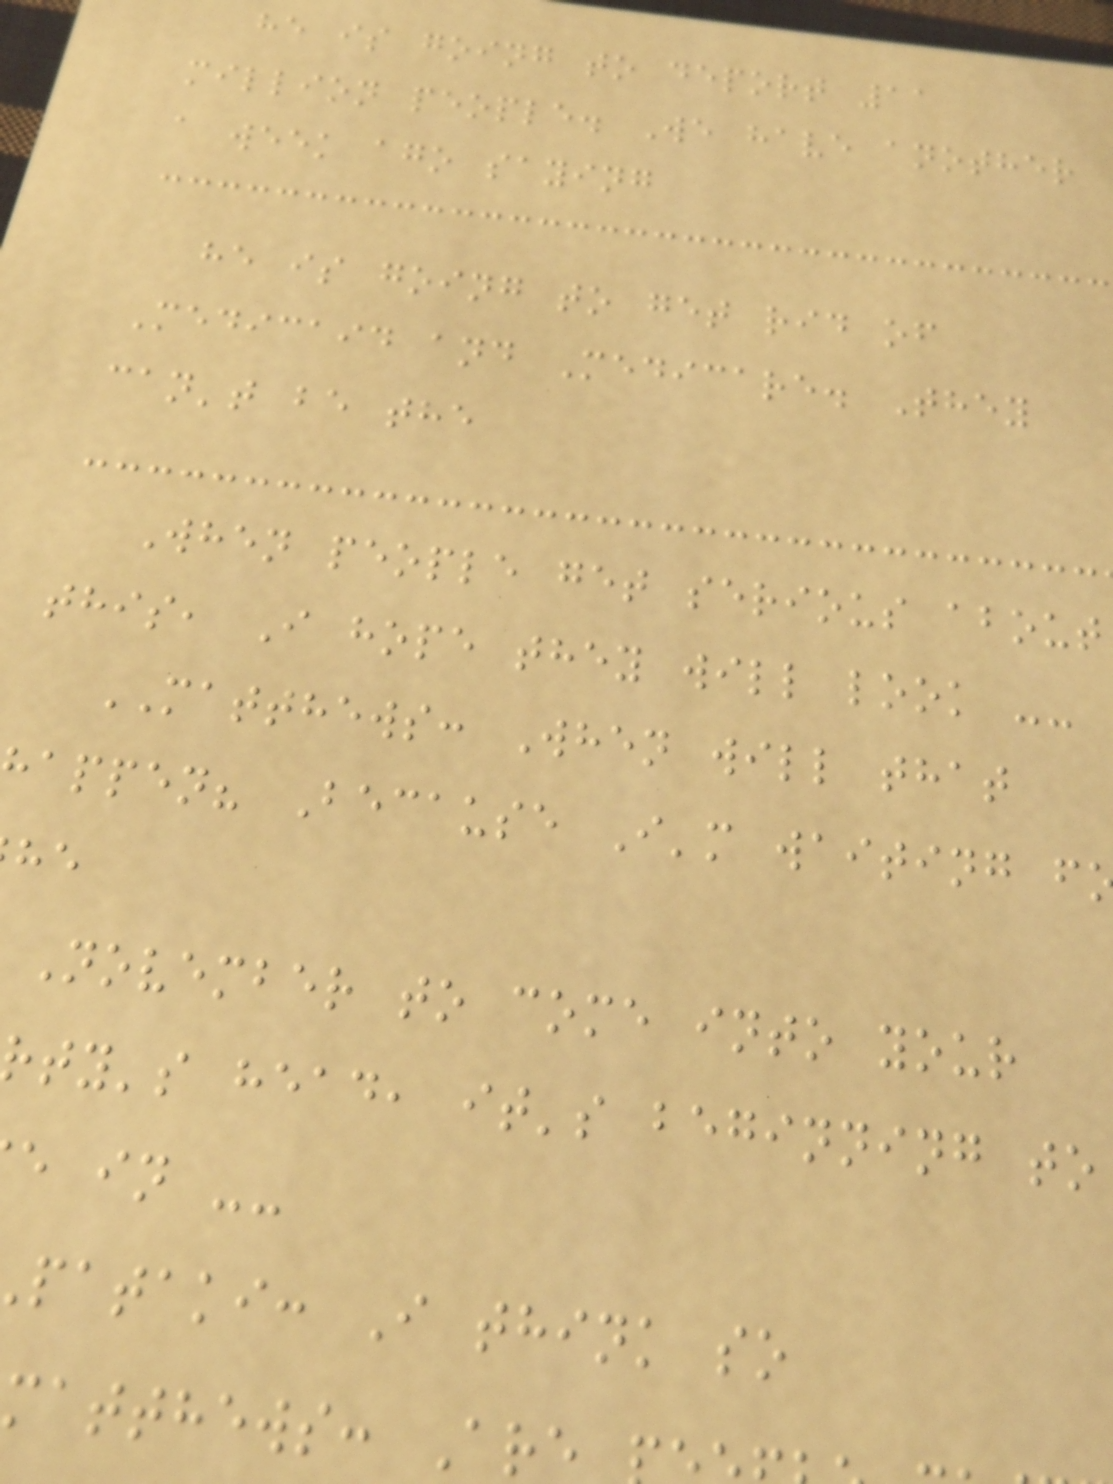he is going to deport 11
million people. We have another
a week ago saying
he is going to get rid of
Medicaid and Medicare. They
can't be the
When people get serious about
this, I hope they will look --
MATTHEWS: When will that
appen? Because I'm waiting f
November to come into your
ty's head, it's beginning to
e in --
pataki: I think so
matthews: Are
